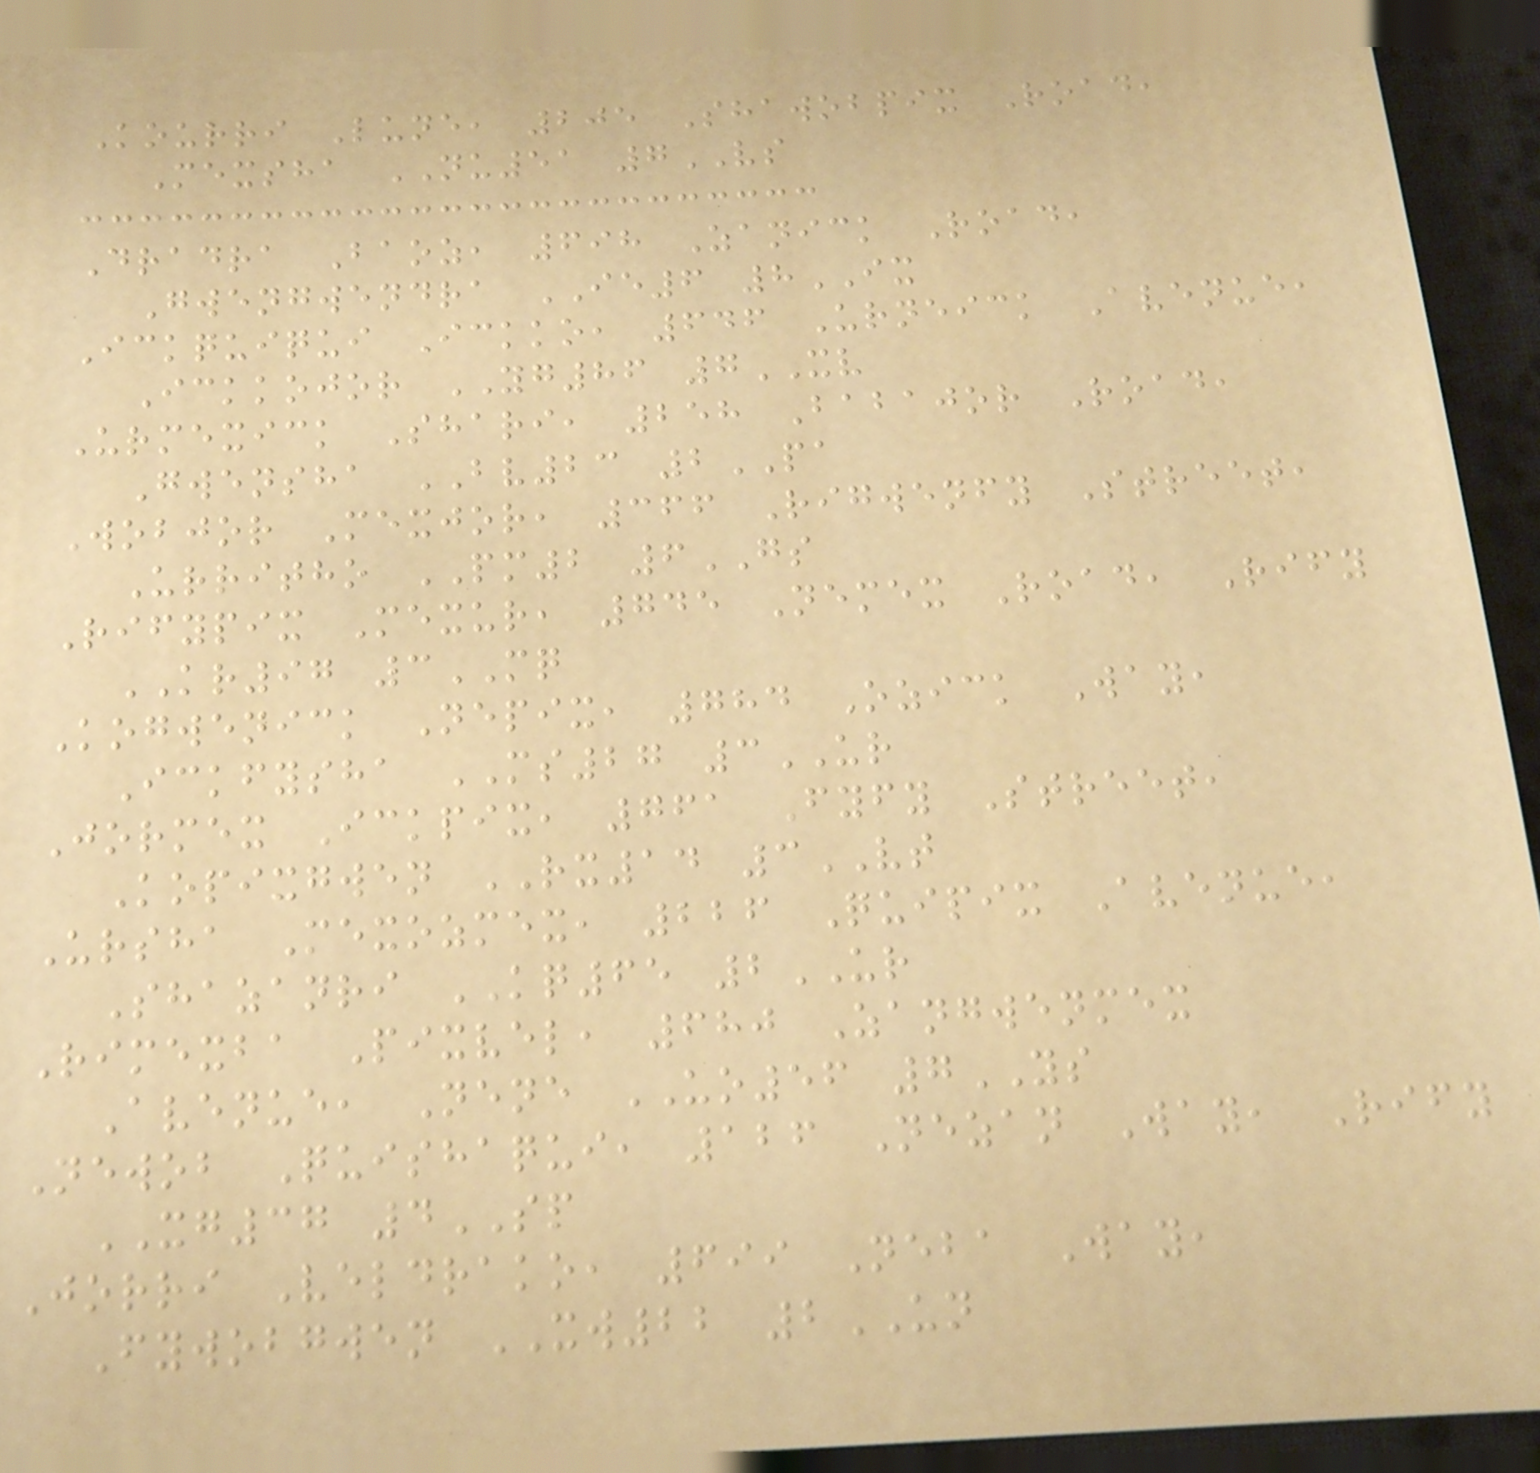Kourri Lune, 205 Shawobpix Road,
Mexsha NU51 7VS
Dradra Baoz, 698 Zanick Road,
Gwengwendra IE6 8IX
Ickquiqui Ickko, 646 Urneick Avenue,
Ickkojor YG86 7XV
Urmexick Shari, 258 Babajor Road,
Gwensha BV23 2PA
Wobjor Mexjor, 366 Rigwenfy Street,
Urritho PM2 6GS
Rifypix Mexur, 745 Nemex Road, Rify
KR97 3MQ
Kogwenick Nepix, 784 Ozick Way,
Ickfysha MS27 3UR
Jormex Ickpix, 761 Fyfy Street,
Kopixgwen RX14 3VT
Ursha Mexozmex, 226 Quipix Avenue,
Shazanri KQ65 2UR
Rimexba Pixvel, 680 Zangwenmex
Avenue, Nene UO56 7YS
Newob Quishaqui, 126 Nezan Way, Rify
XG37 4SP
Jorri Veldrako, 699 Neba Way,
Fywobgwen XW22 2UN
